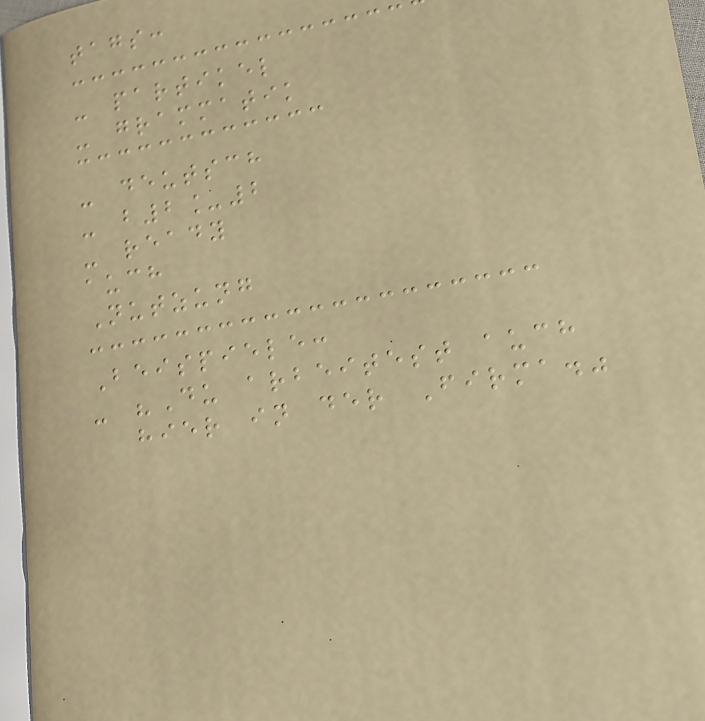tags:
- partikel
- grammatik
- deutsch
- b2_2
- ready
auch
Nutzung
Beispiele:
- "Du arbeitest auch
hier in der Firma."
